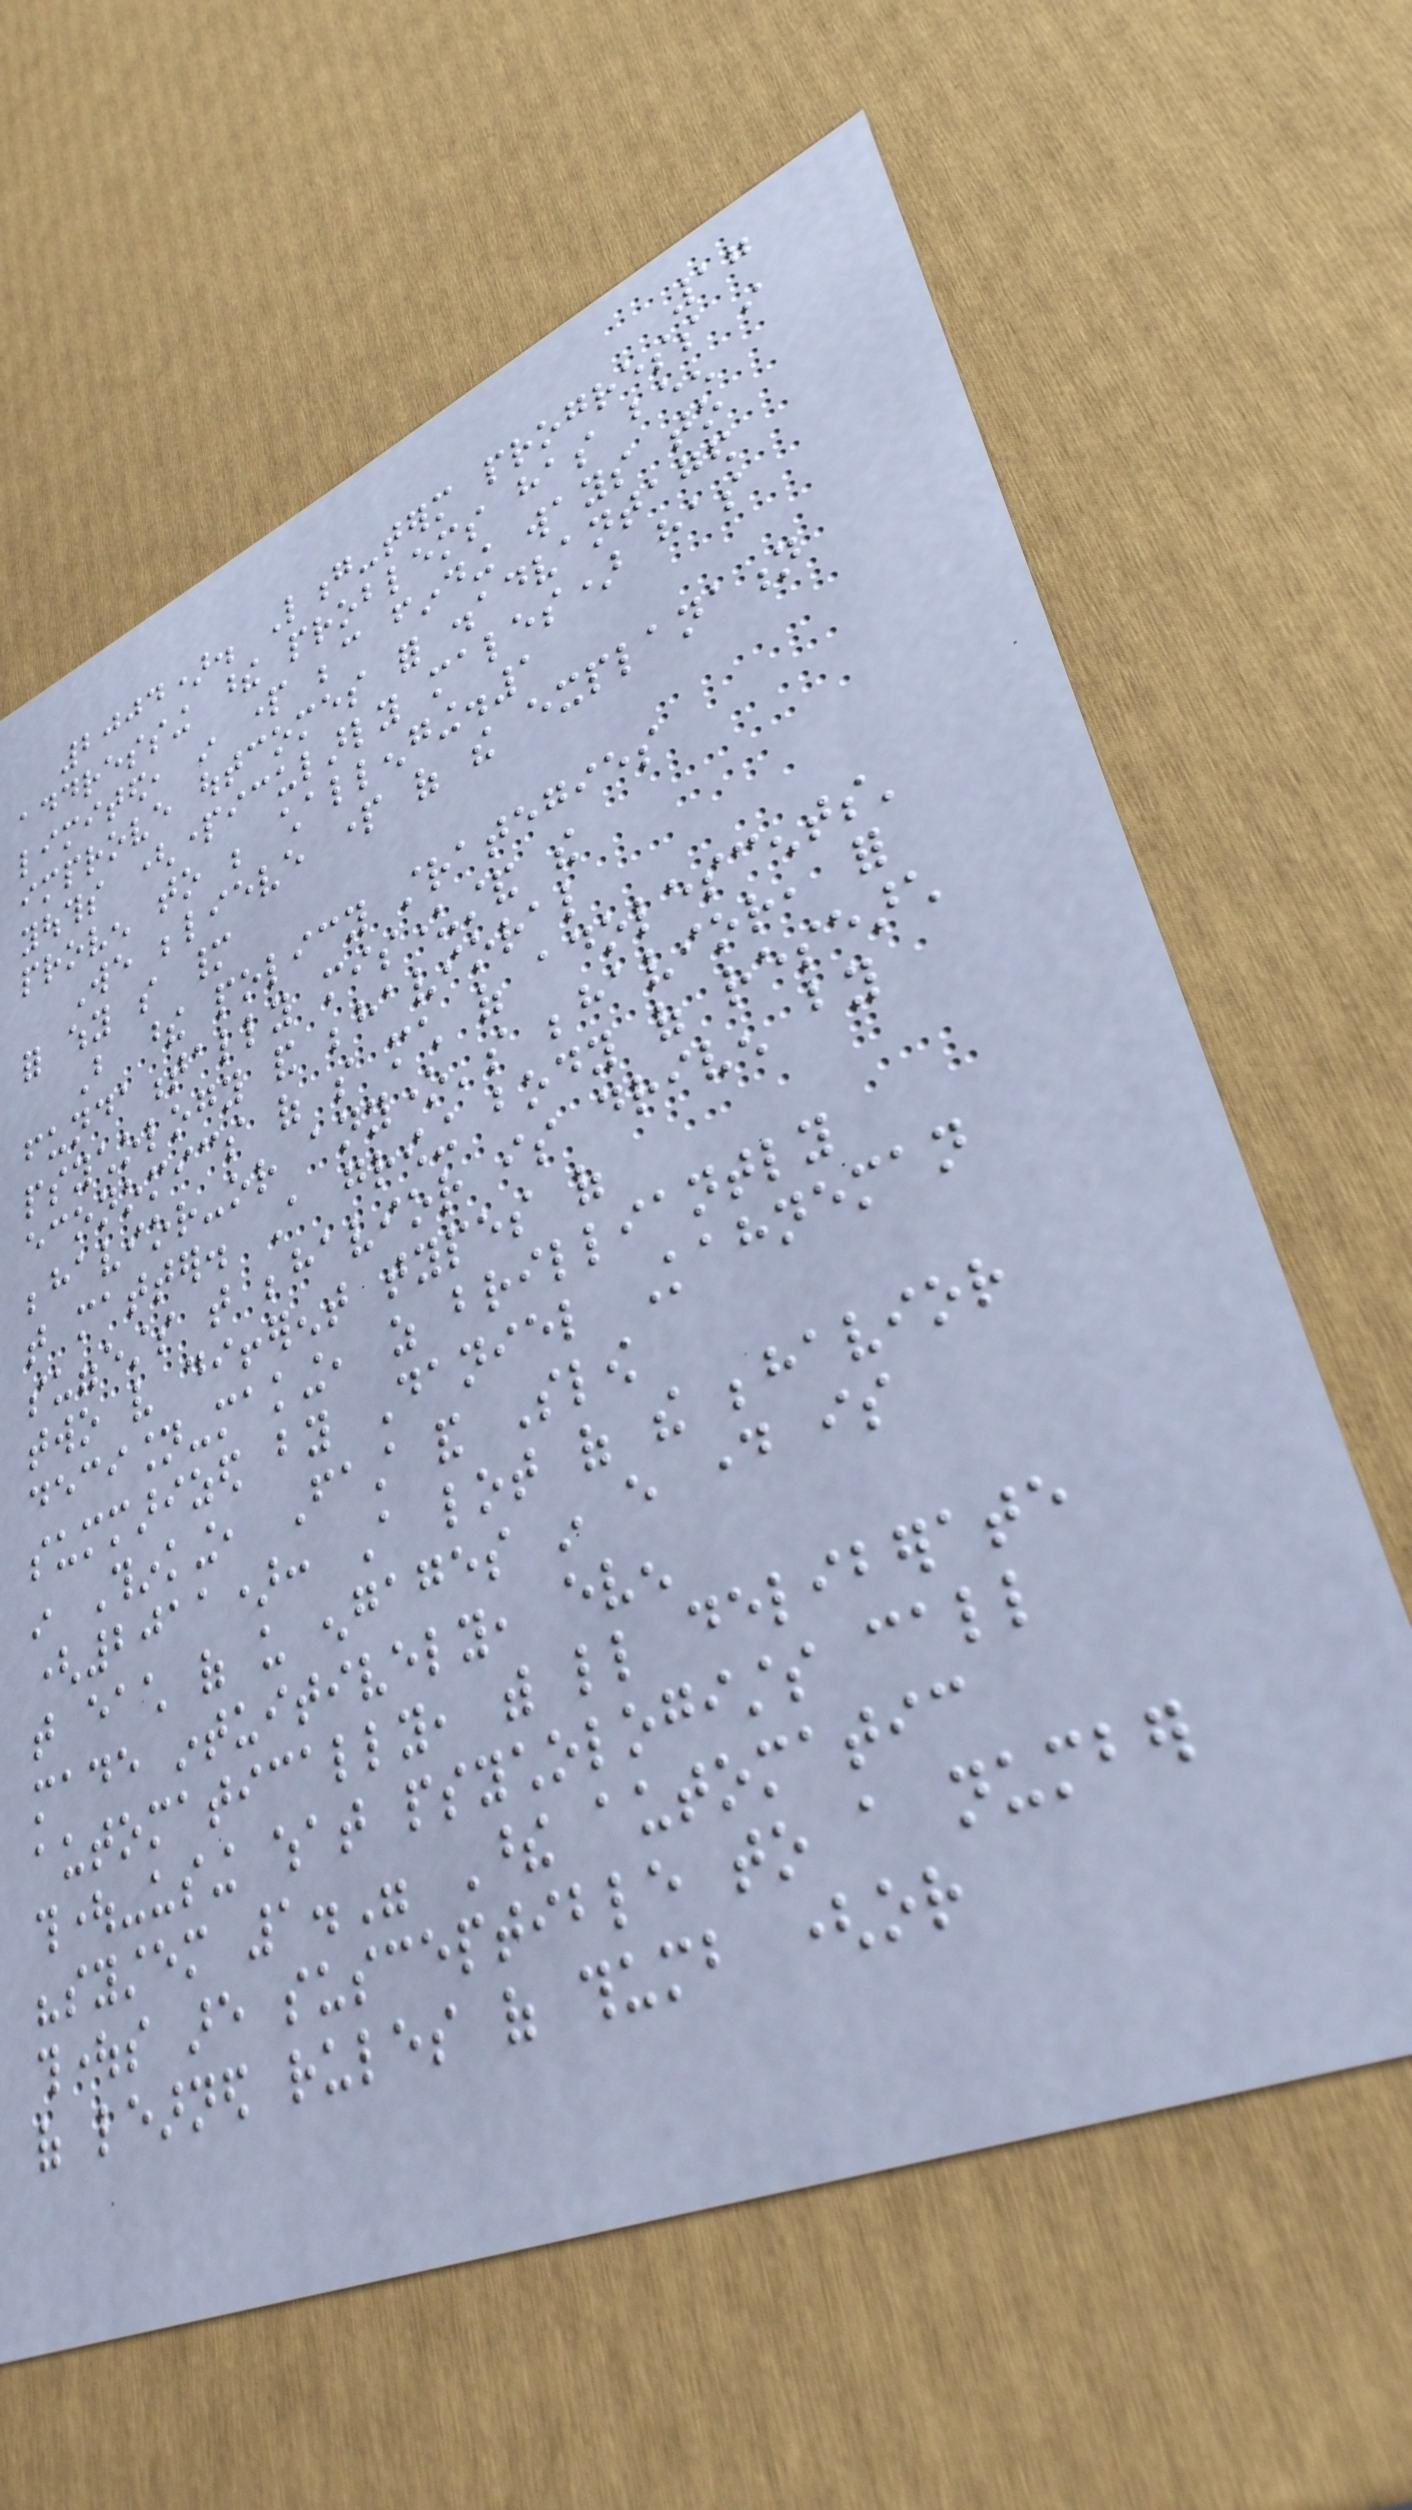17
2004). Long-term progress in
addressing these problems has been
limited, in part because finding ways to
improve outcomes for disadvantaged
youths (particularly males) has
proven to be challenging.1
We believe part of the explanation
for why so many
But these policy strategies
fundamentally misunderstand the
psychology and behavioral
economics of so much of adolescents'
behavior-or anyone's behavior, for
that matter. A growing body of research
suggests that behavior is driven by
two very different types of
decision-making, as brilliantly
summarized by Daniel Kahneman
in Thinking, Fast and Slow
(2011): A lot of the behavior
that each of us engages in every day is
made intuitively, even
automatically, with little deliberate
thought-using what psychologists call
"system 1." These automatic
thoughts are susceptible to a number
of learned rules of thumb (or
